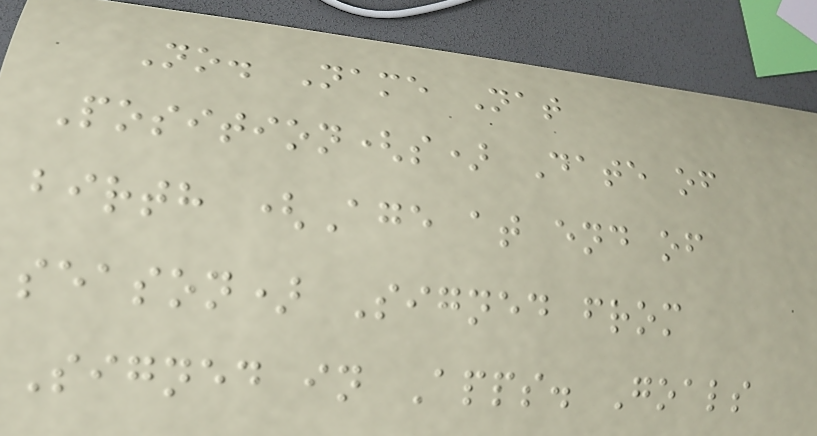No. Name Nat
Position(s) Date of
birth (Age at end of
season) Signed from
Signed in Apps. Goals
